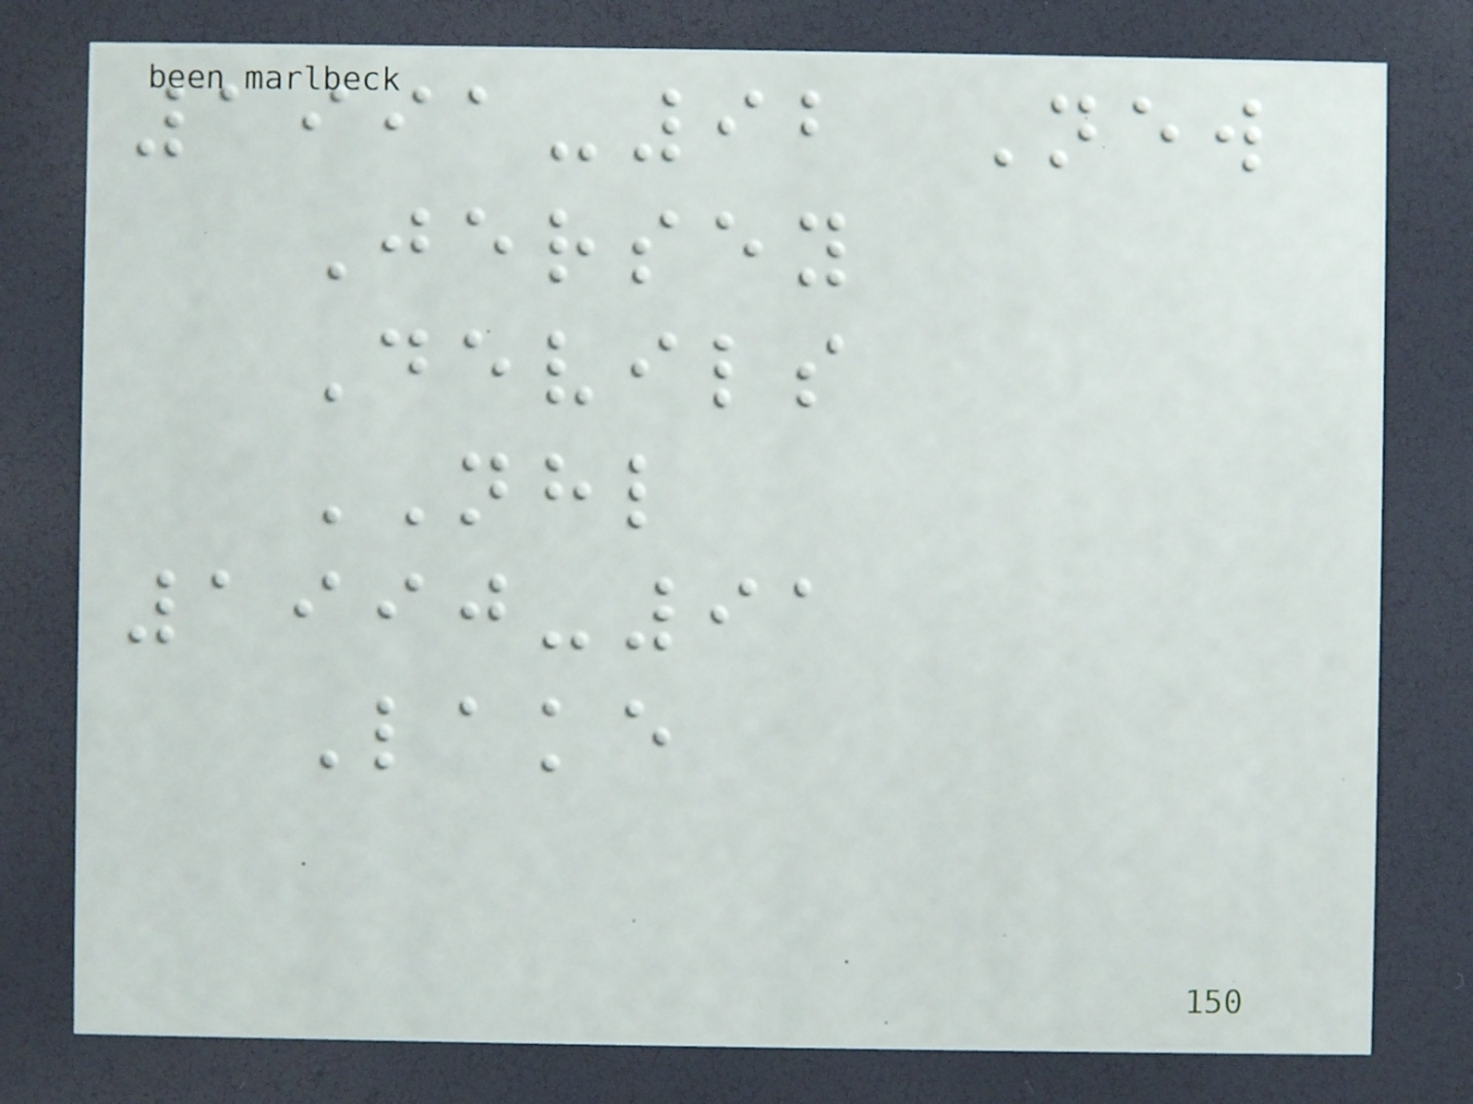1991-92 New
Jersey
Devils
NHL
1990-91
Lake
